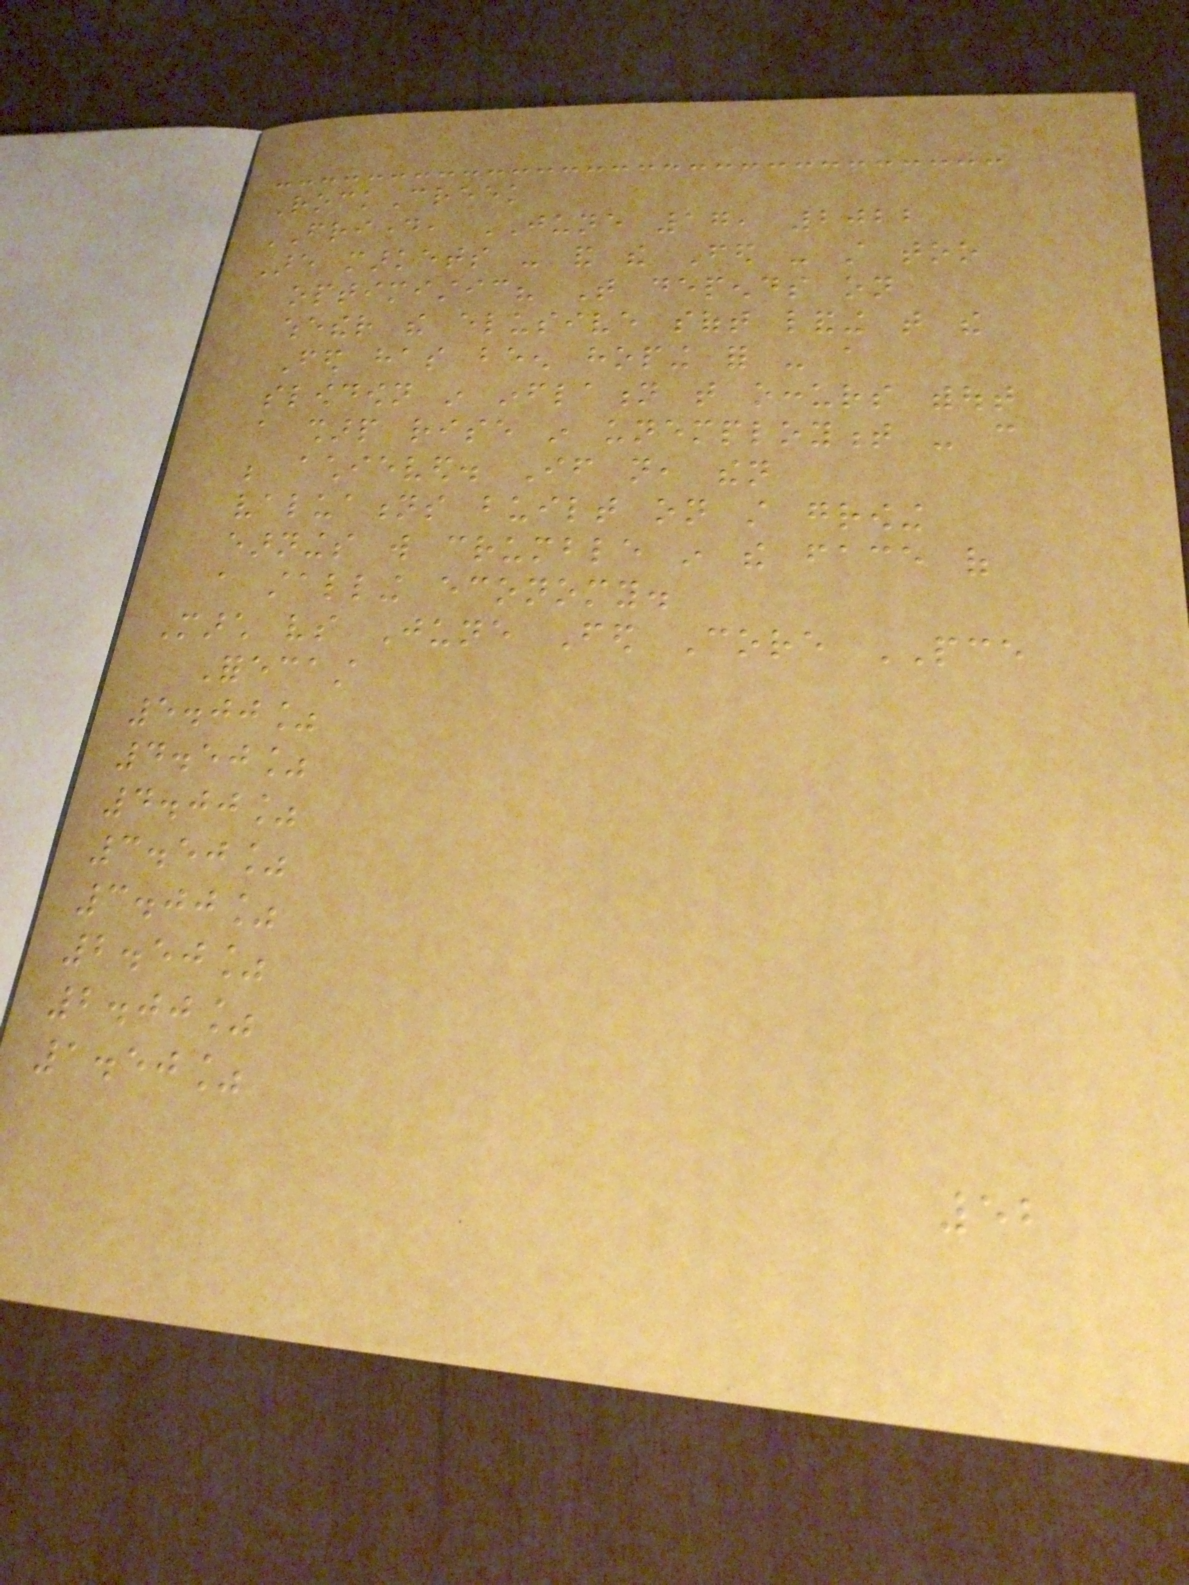RockCreek
FRIDAY, JUNE 17, 2022
Are markets - and the Fed - still too
optimistic? That depends on
whether the elusive soft landing that the
Fed has been hoping for - a
slowdown in inflation that occurs without
a sharp rise in unemployment - can
be achieved. If not, then
valuations built on still growing
earnings will crumble in the face of
a stalling economy.
March vs June Fed Core PCE
Forecast
5.00%
4.50%
4.00%
3.50%
3.00%
2.50%
2.00%
1.50%
52
